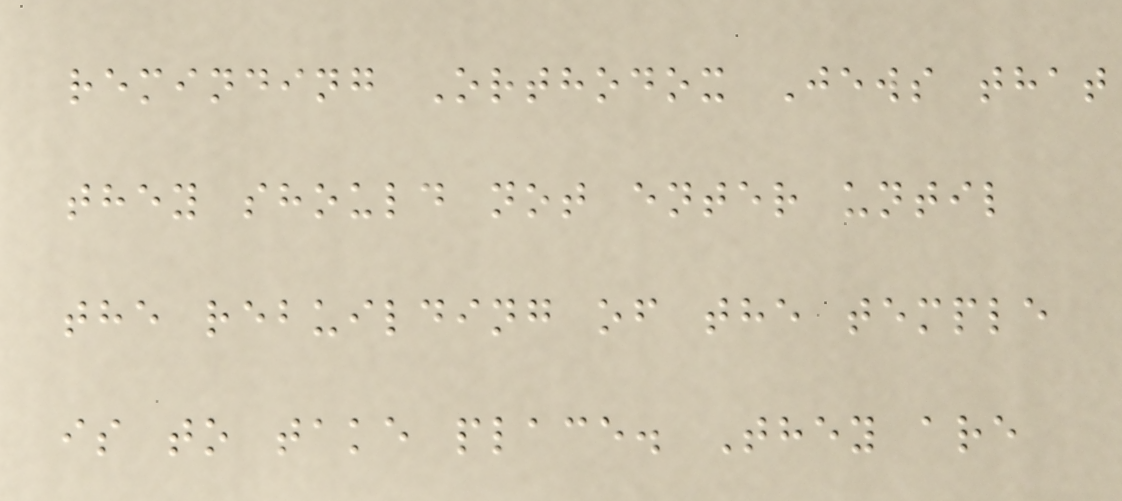reminding Orthodox Jews that
they should not enter until
the rebuilding of the temple
is to take place. They are
